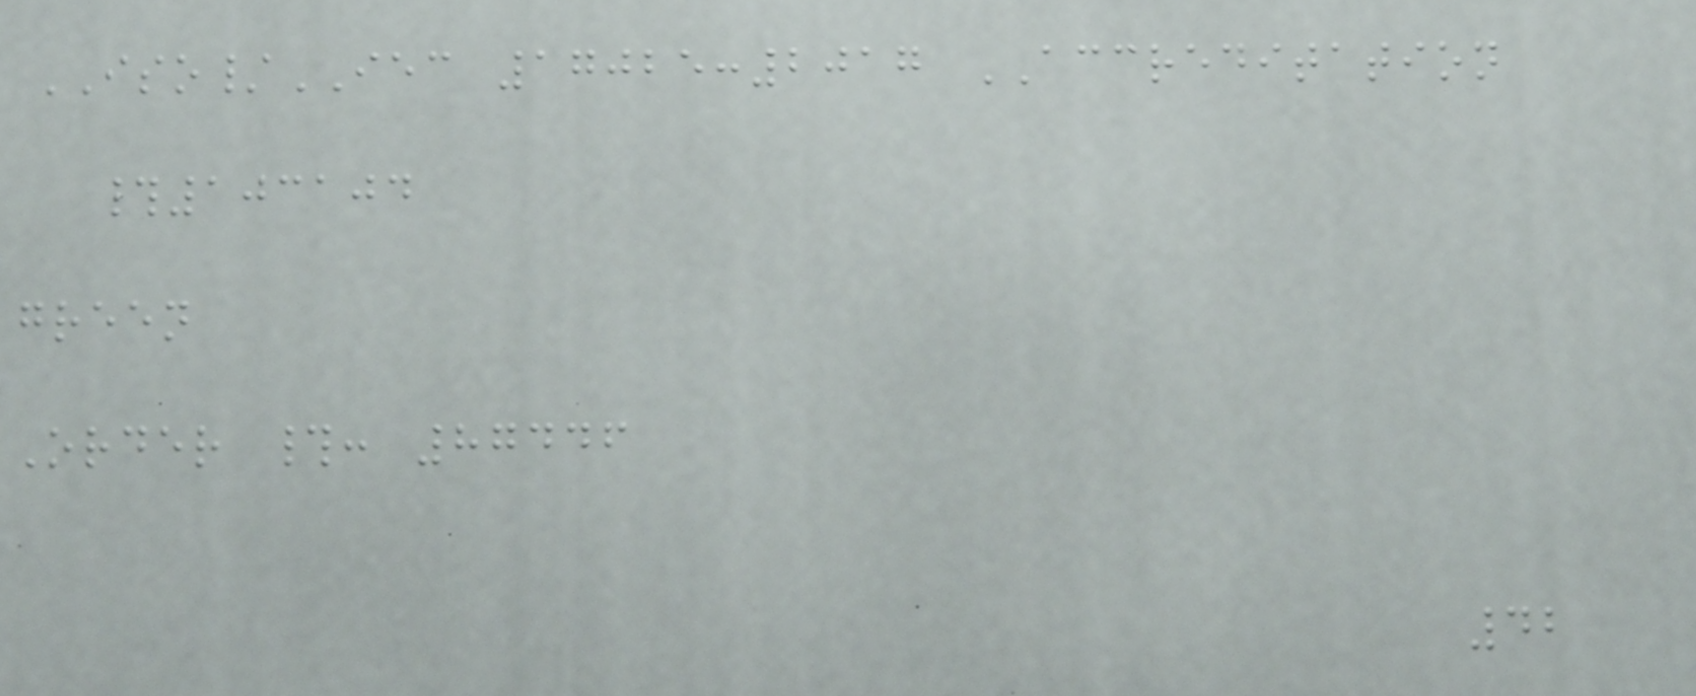ISO/IEC 17025:2017 ACCREDITATION
#103104
green
Order #: 87446
42
